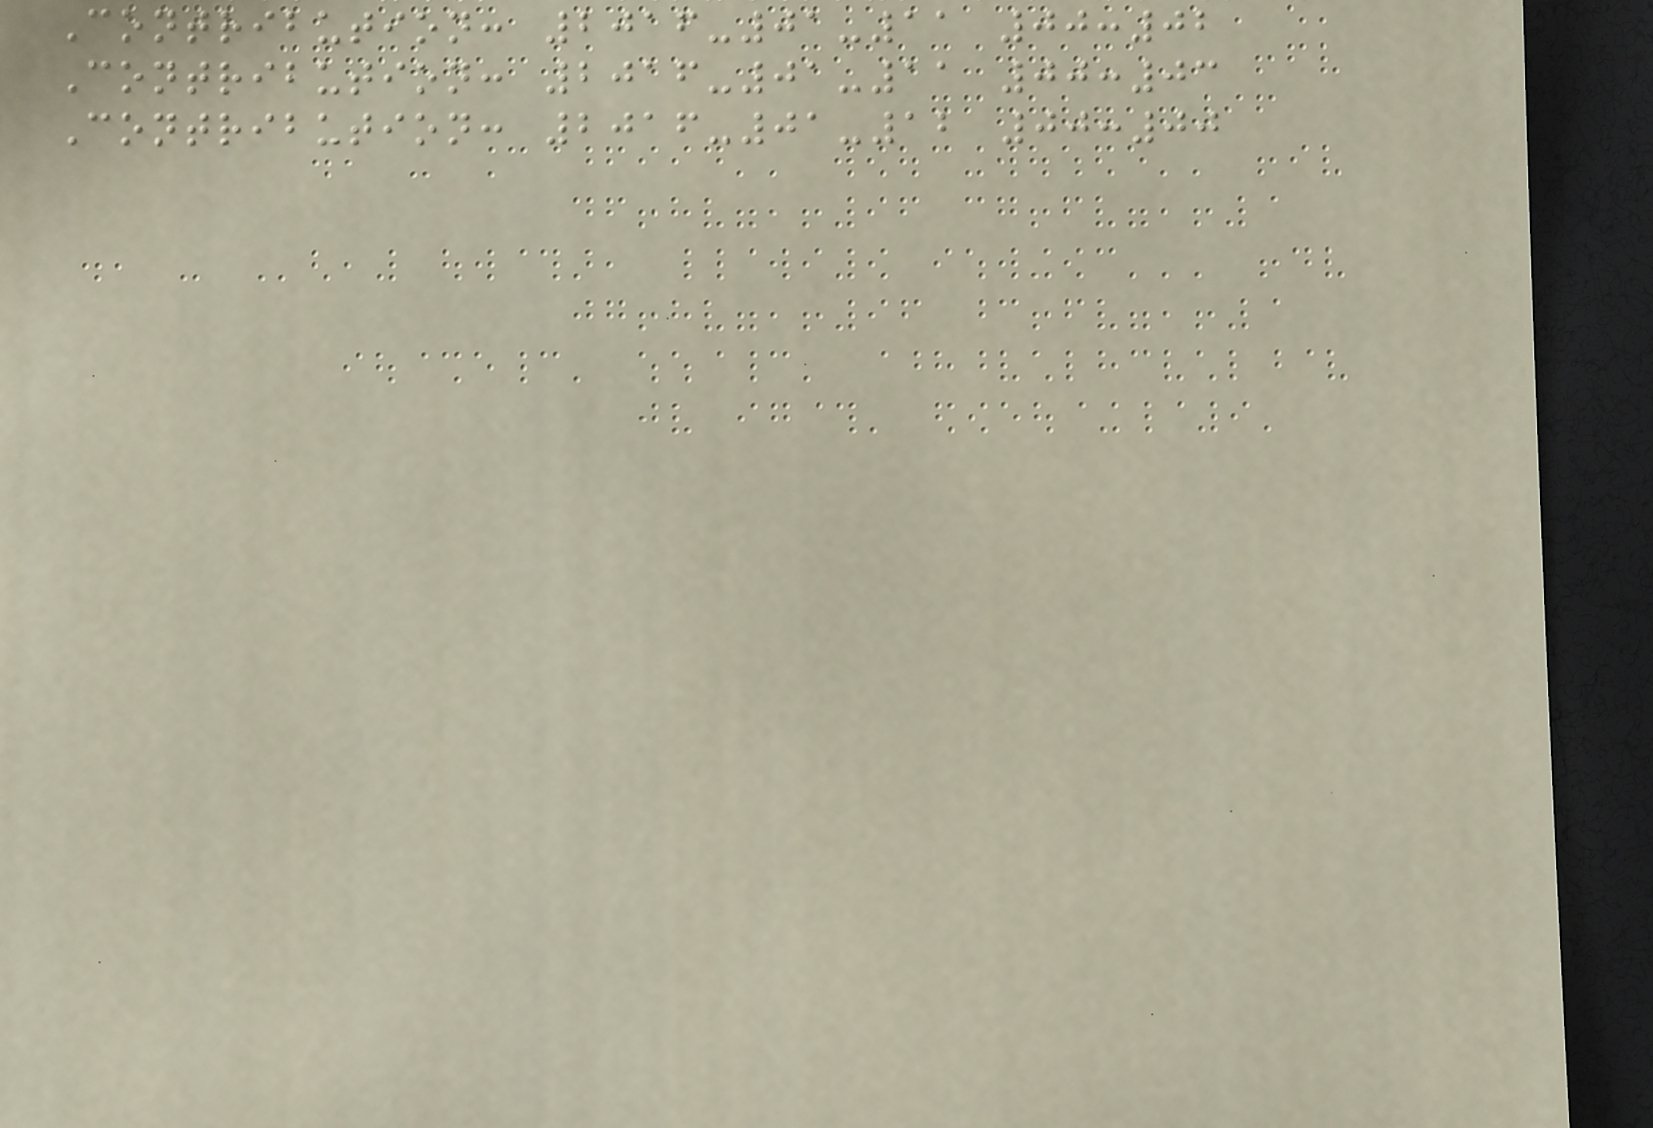Contribution: 2016-01-11 00:02
Contribution: 2016-01-11 00:03
Contribution: 2016-01-12 00:00
